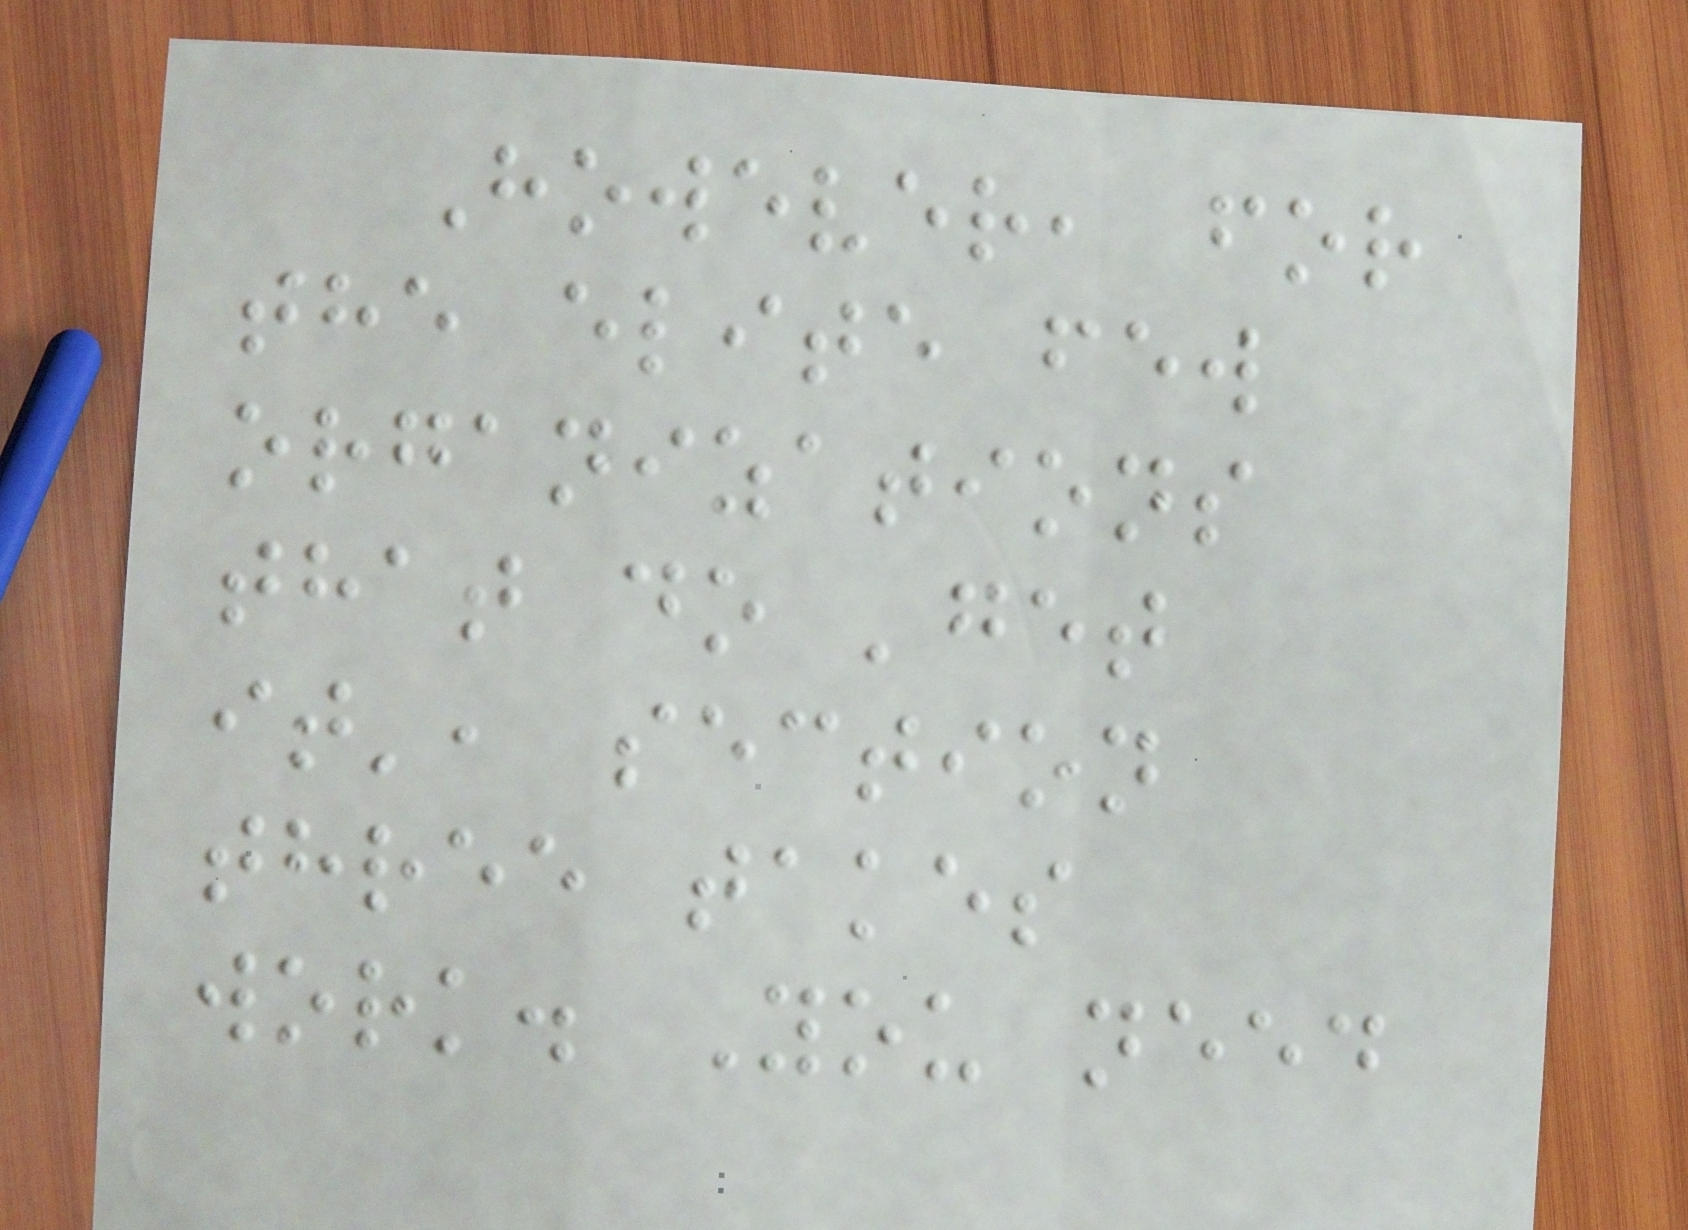However, for
the elite few
organizations
that do 'get
it', section
three takes
work. You need
